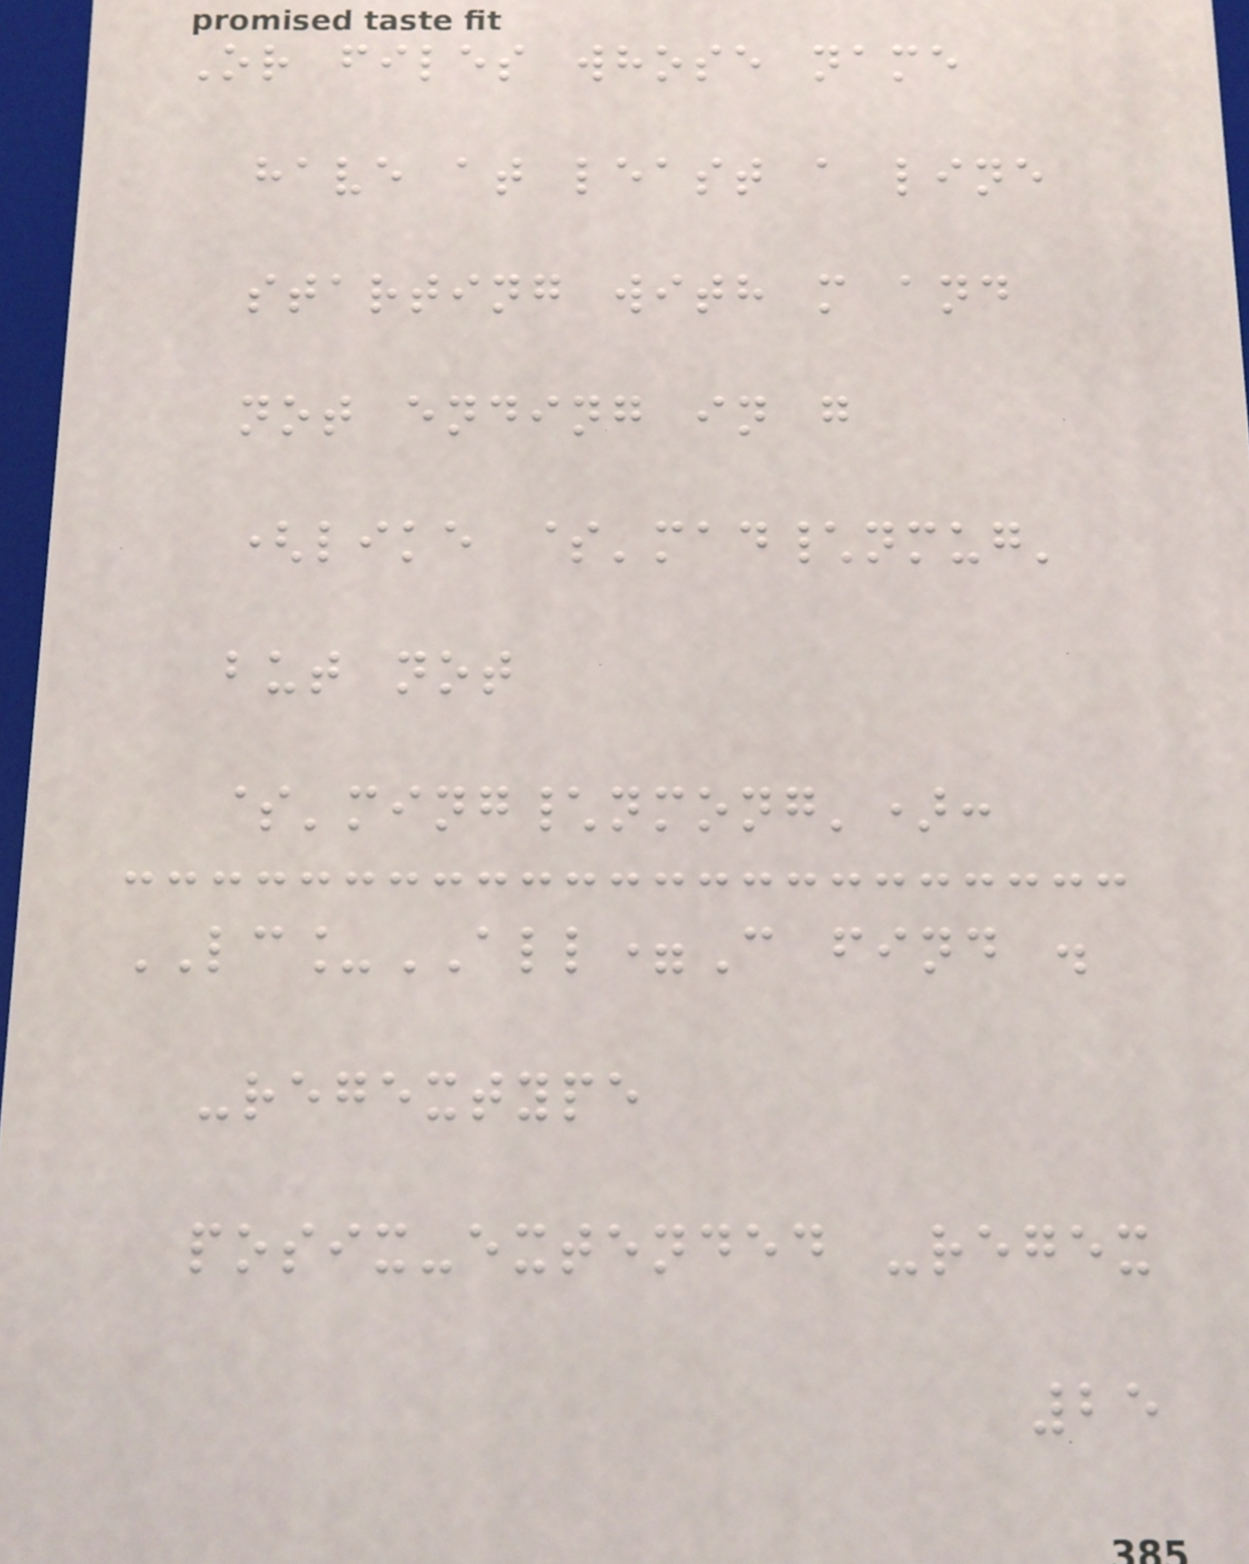Or files whose name
have at least a line
starting with m and
not ending in g
(like $'mad\nmug'
but not
$'ming\nmong'):
LC_ALL=C find .
-regextype
posix-extended -regex
25
